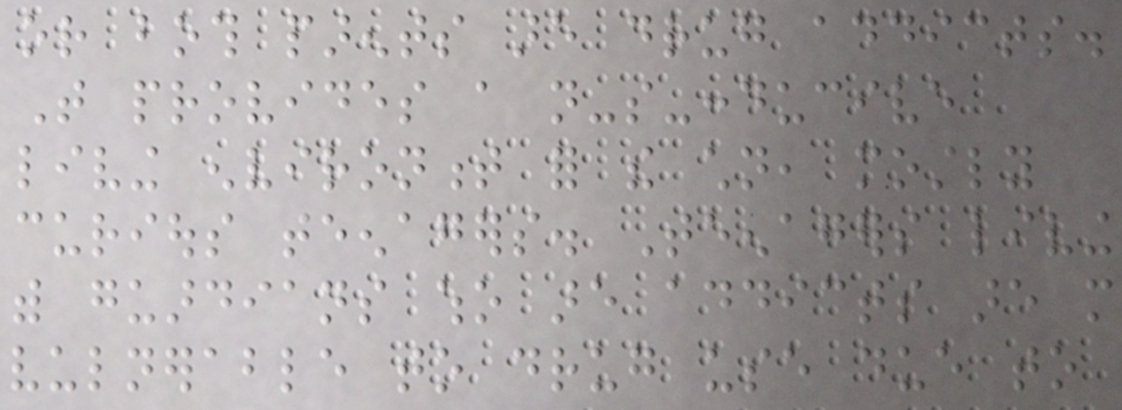or both parents are drug addicts.
That provides a not-so-conducive
living environment for the children, mostly
curious teenagers. Teenagers living
with guardians who are addicts are more
vulnerable to drug use due to
